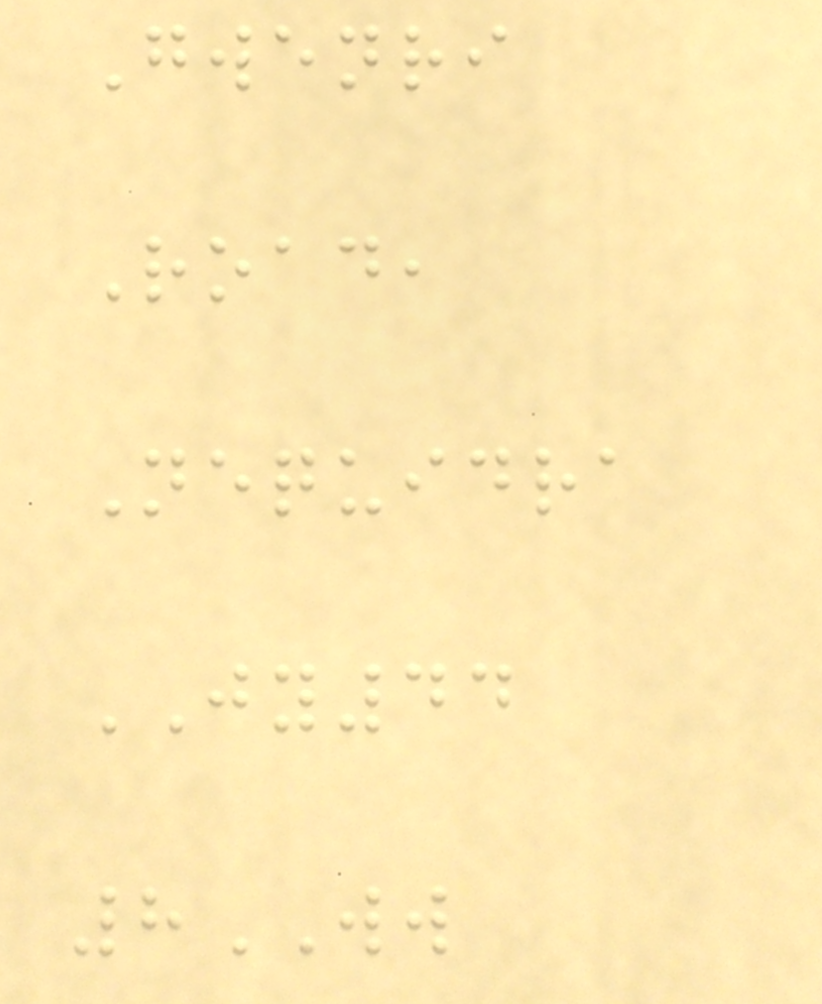Gwenri
Road,
Nequidra
JY44
8WW
